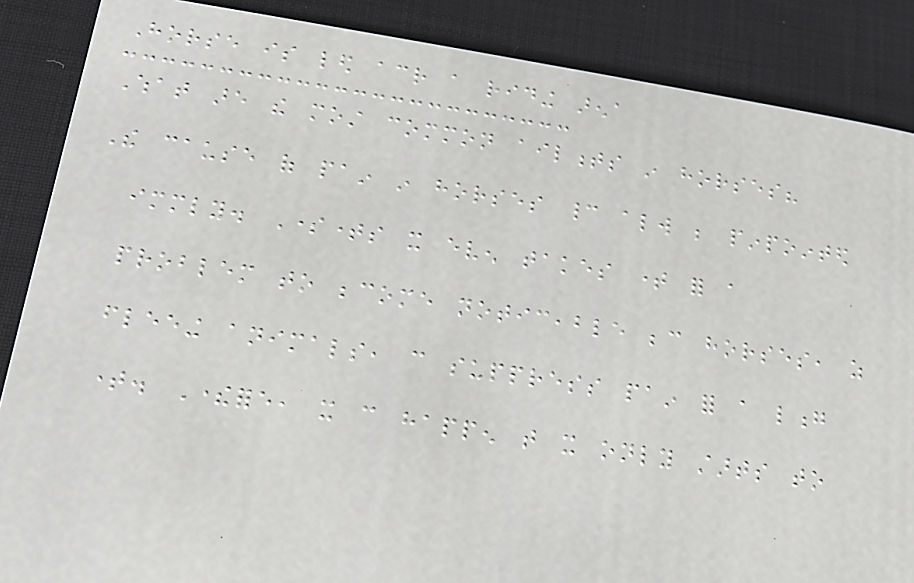Horse is led across a riding arena
What are the most common ailments in horses?
The cause of pain in horses cannot always be pinpointed
immediately. Sometimes it even takes time for a
problem to become noticeable because horses, as
fleeing animals, can suppress pain for a long
time. Therefore, it can happen that it only starts to
